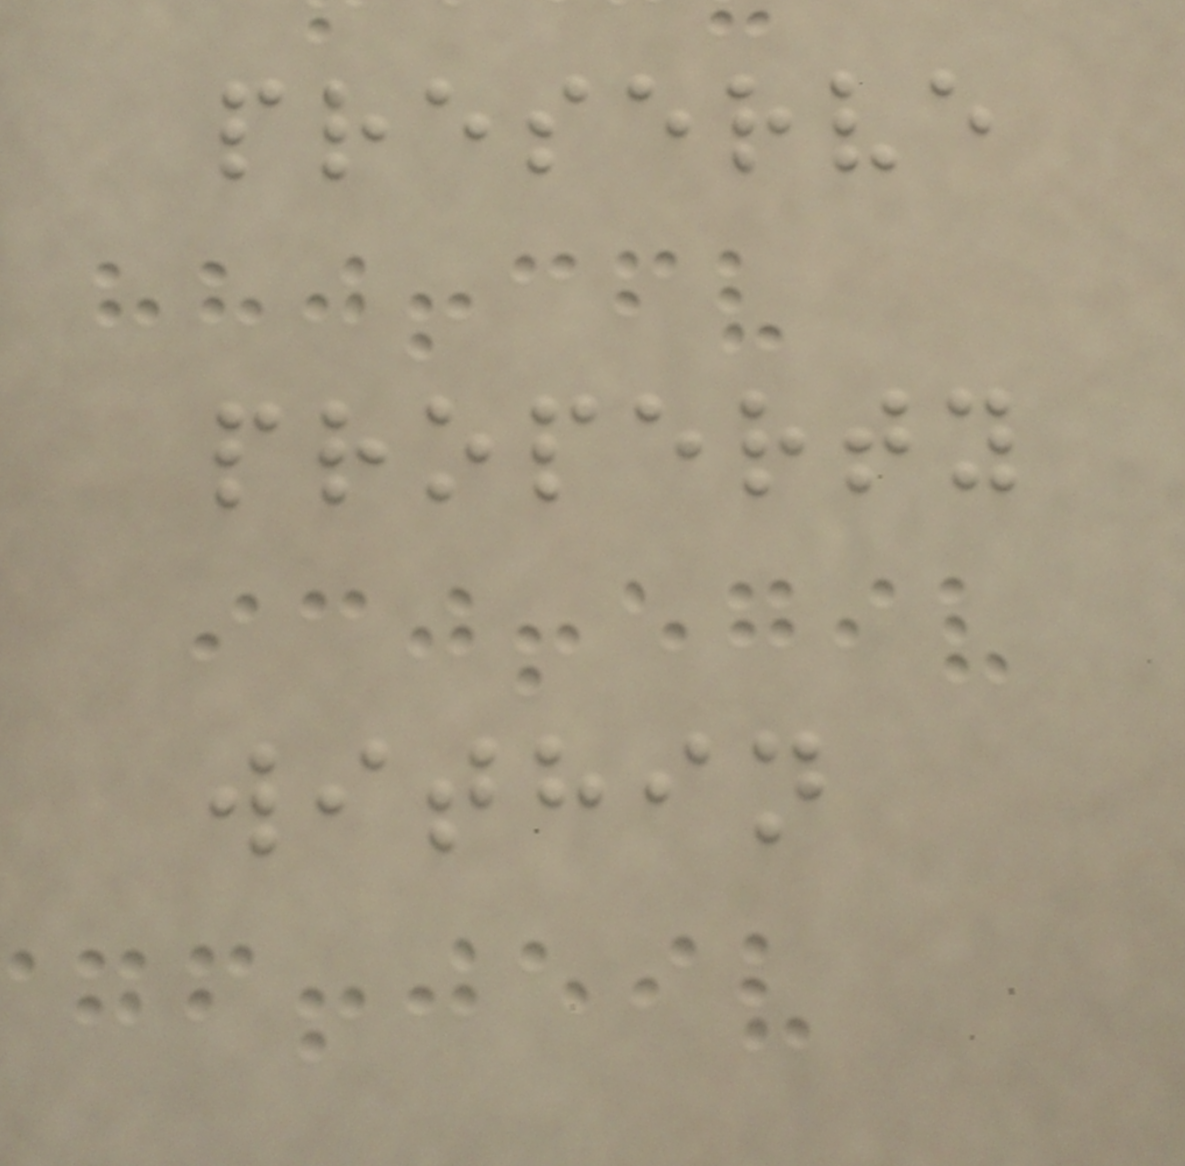preserve
property
within
